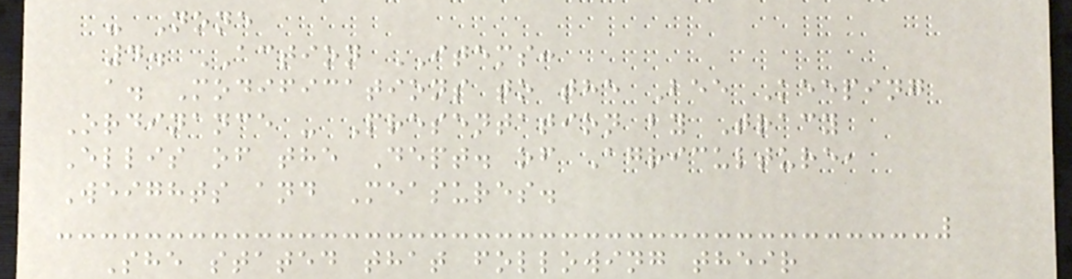- None
4. ACTION ITEMS:
a. Modifications to the Bee Keeping
Ordinance - Presentation by Tracy
Ellis of the Dept. of Agriculture,
Weights and Measures.
She stated that following their
